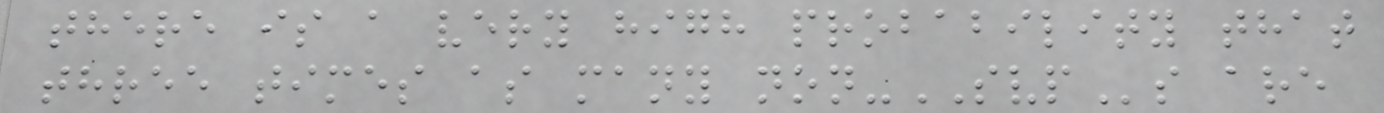there is a very high probability that
three times as many non-SVPs are
